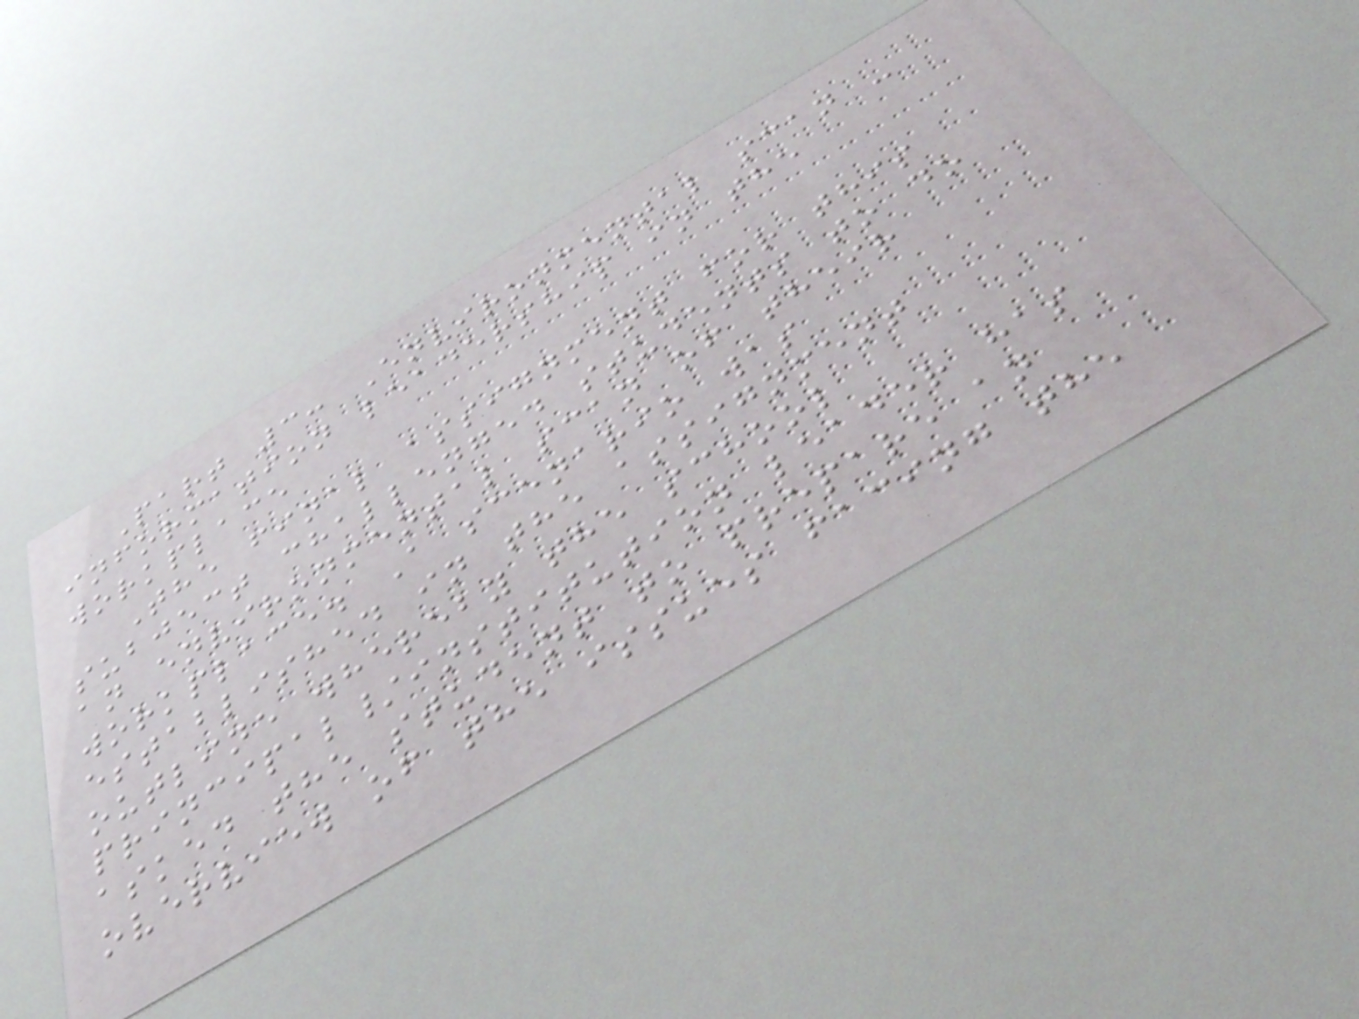Part 3: Environmental scan -
information leadership in the
workplace
The final assignment for this
subject challenged students to do
an environmental scan of their
workplace. A scenario was
established in the assignment
outline whereby the school
principal/institution leader has
asked the student to prepare an
overview of the issues facing the
